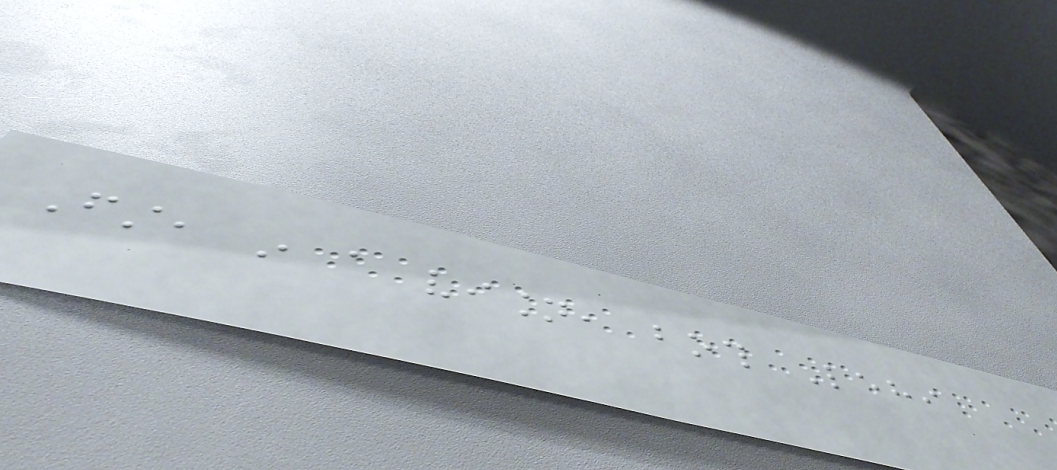First, in a vision, both Lehi
